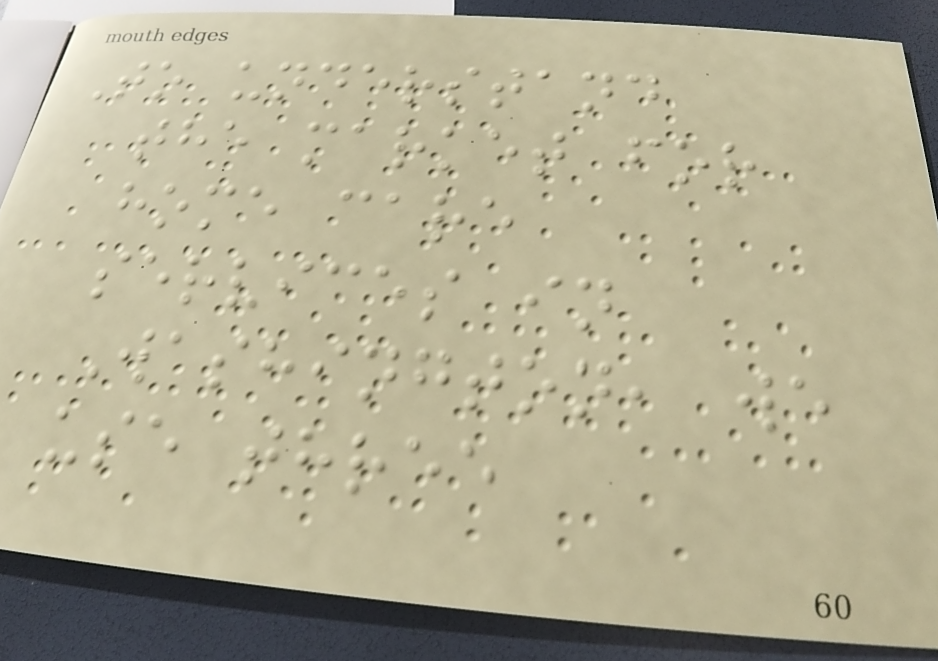To understand
the market for
home care
services in
Washington, we
use three
